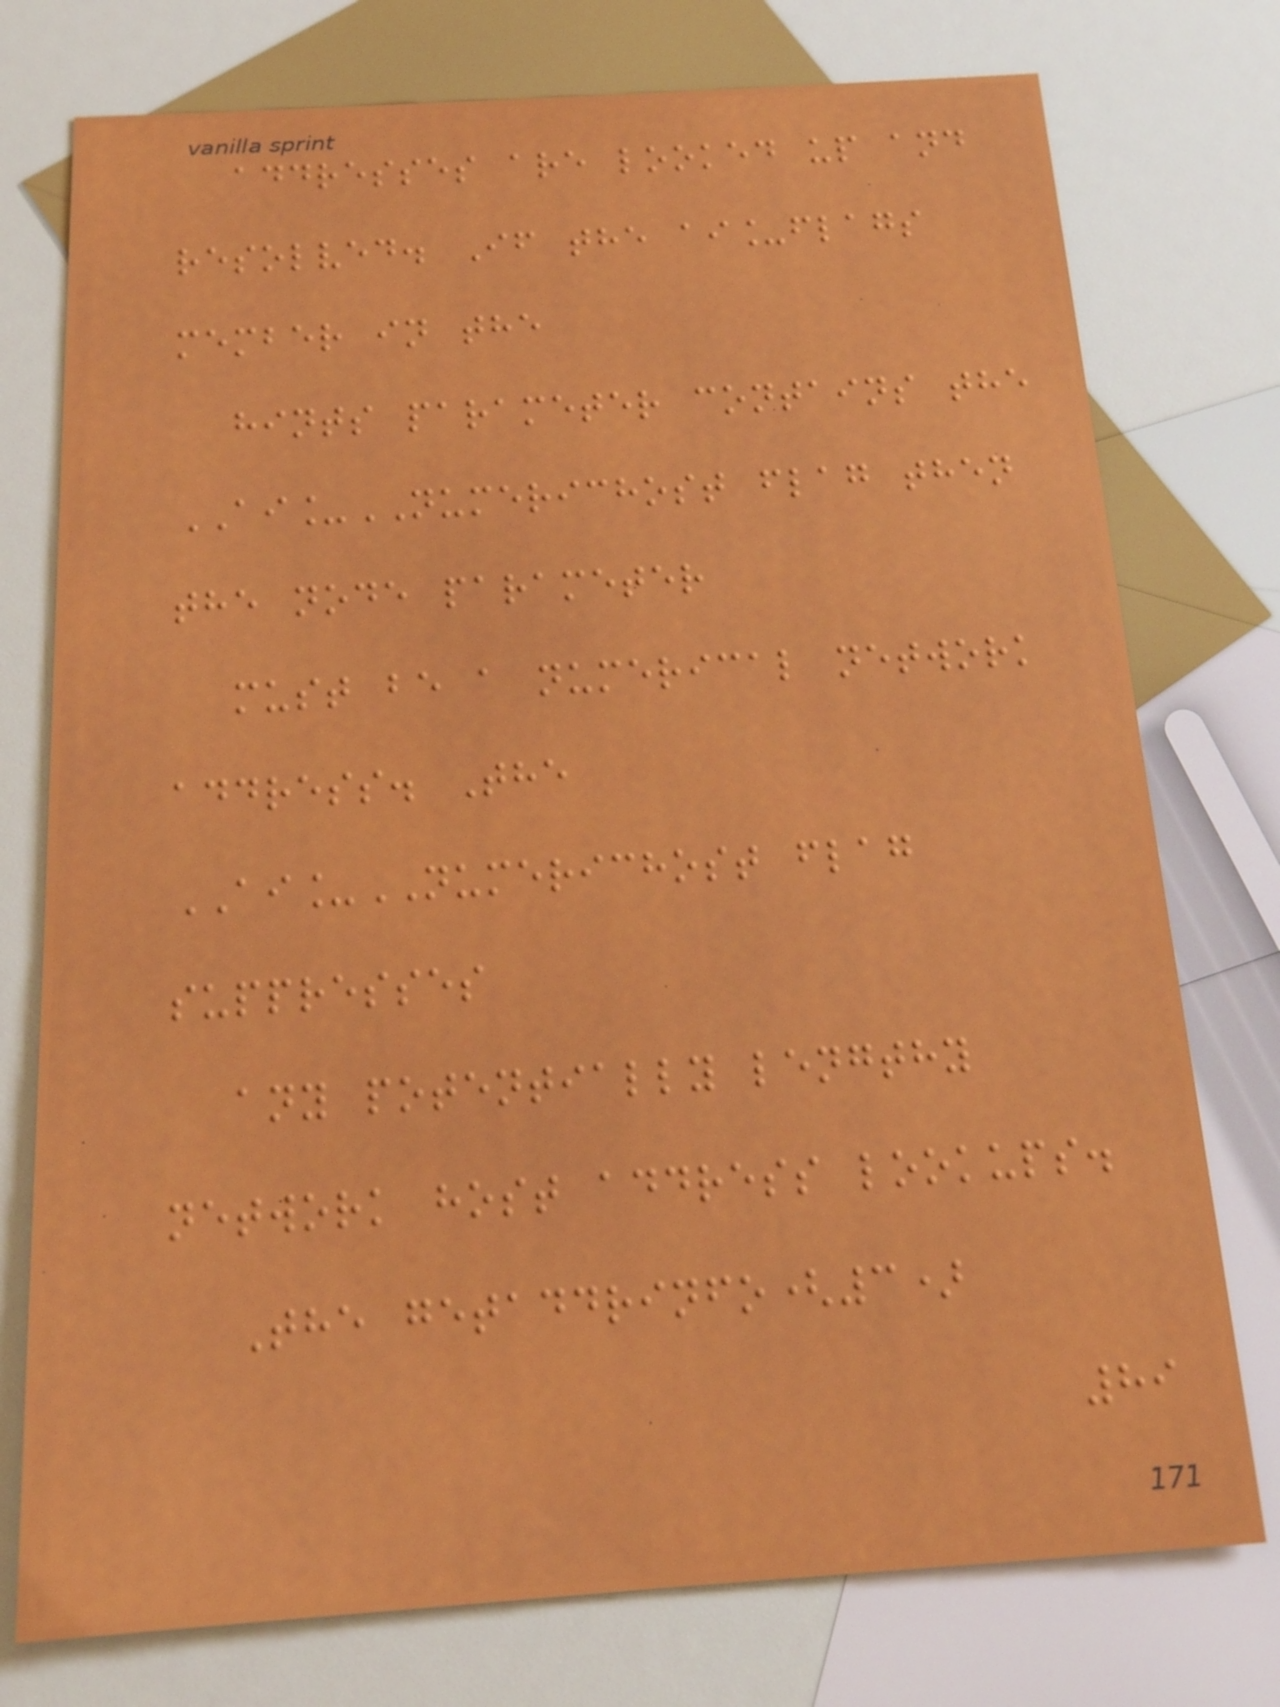addresses are looked up and
resolved. If the ai_flags
member in the
hints parameter contains the
AI_NUMERICHOST flag then
the node parameter
must be a numerical network
address. The
AI_NUMERICHOST flag
suppresses
any potentially lengthy
network host address lookups.
The getaddrinfo(3)
89
